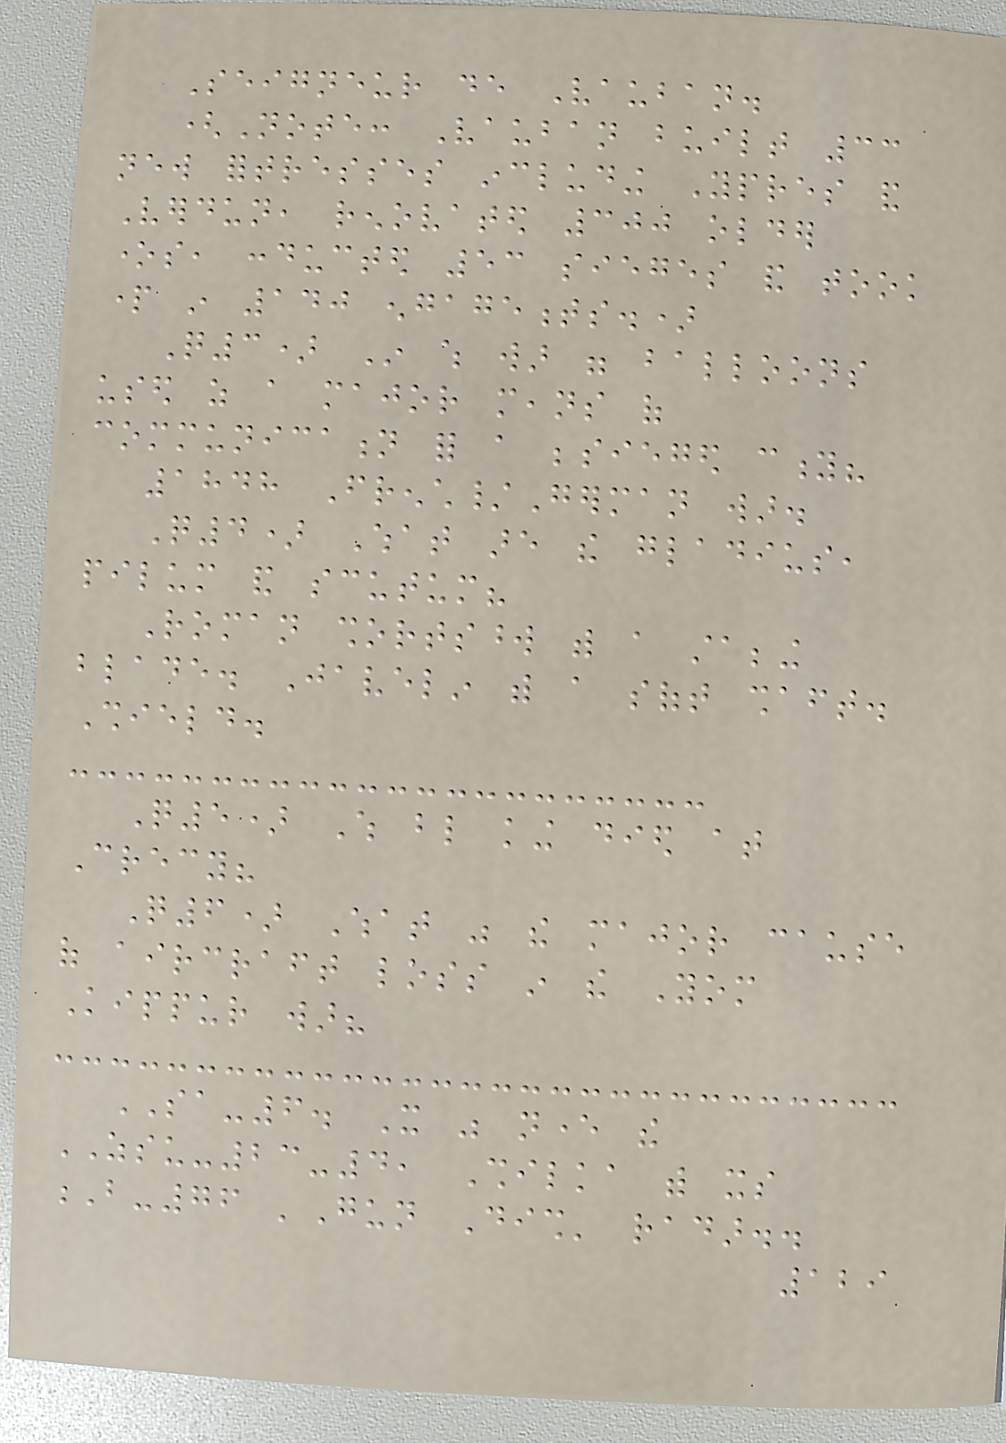Seigneur de Vauban.
(Note: Vauban built 33
new fortresses including Ypres and
Verdun, renovated 300 older
ones, conducted 53 sieges and took
part in 140 engagements.)
Q3) In which war were balloons
used as a major means of
communication for a besieged city?
1848 French/German war.
Q4) What are the gladius,
pilum and scutum?
Roman shortsword with a stabbing
blade. Javelin with a soft shaft.
Shield.
Q5) Which blind king died at
Crecy?
Q6) What was the major cause
of aircraft loss in the Yom
Kippur war?
SA-6. It was never the
ZSU-23-4, Shilka with its
B-76 'Gun Dish' radar..
129
